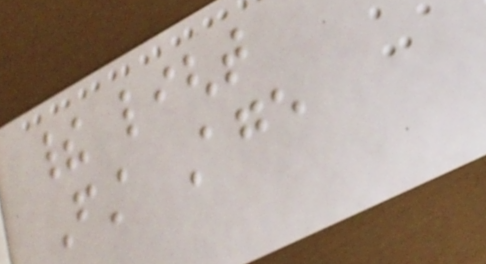their light
First Age
